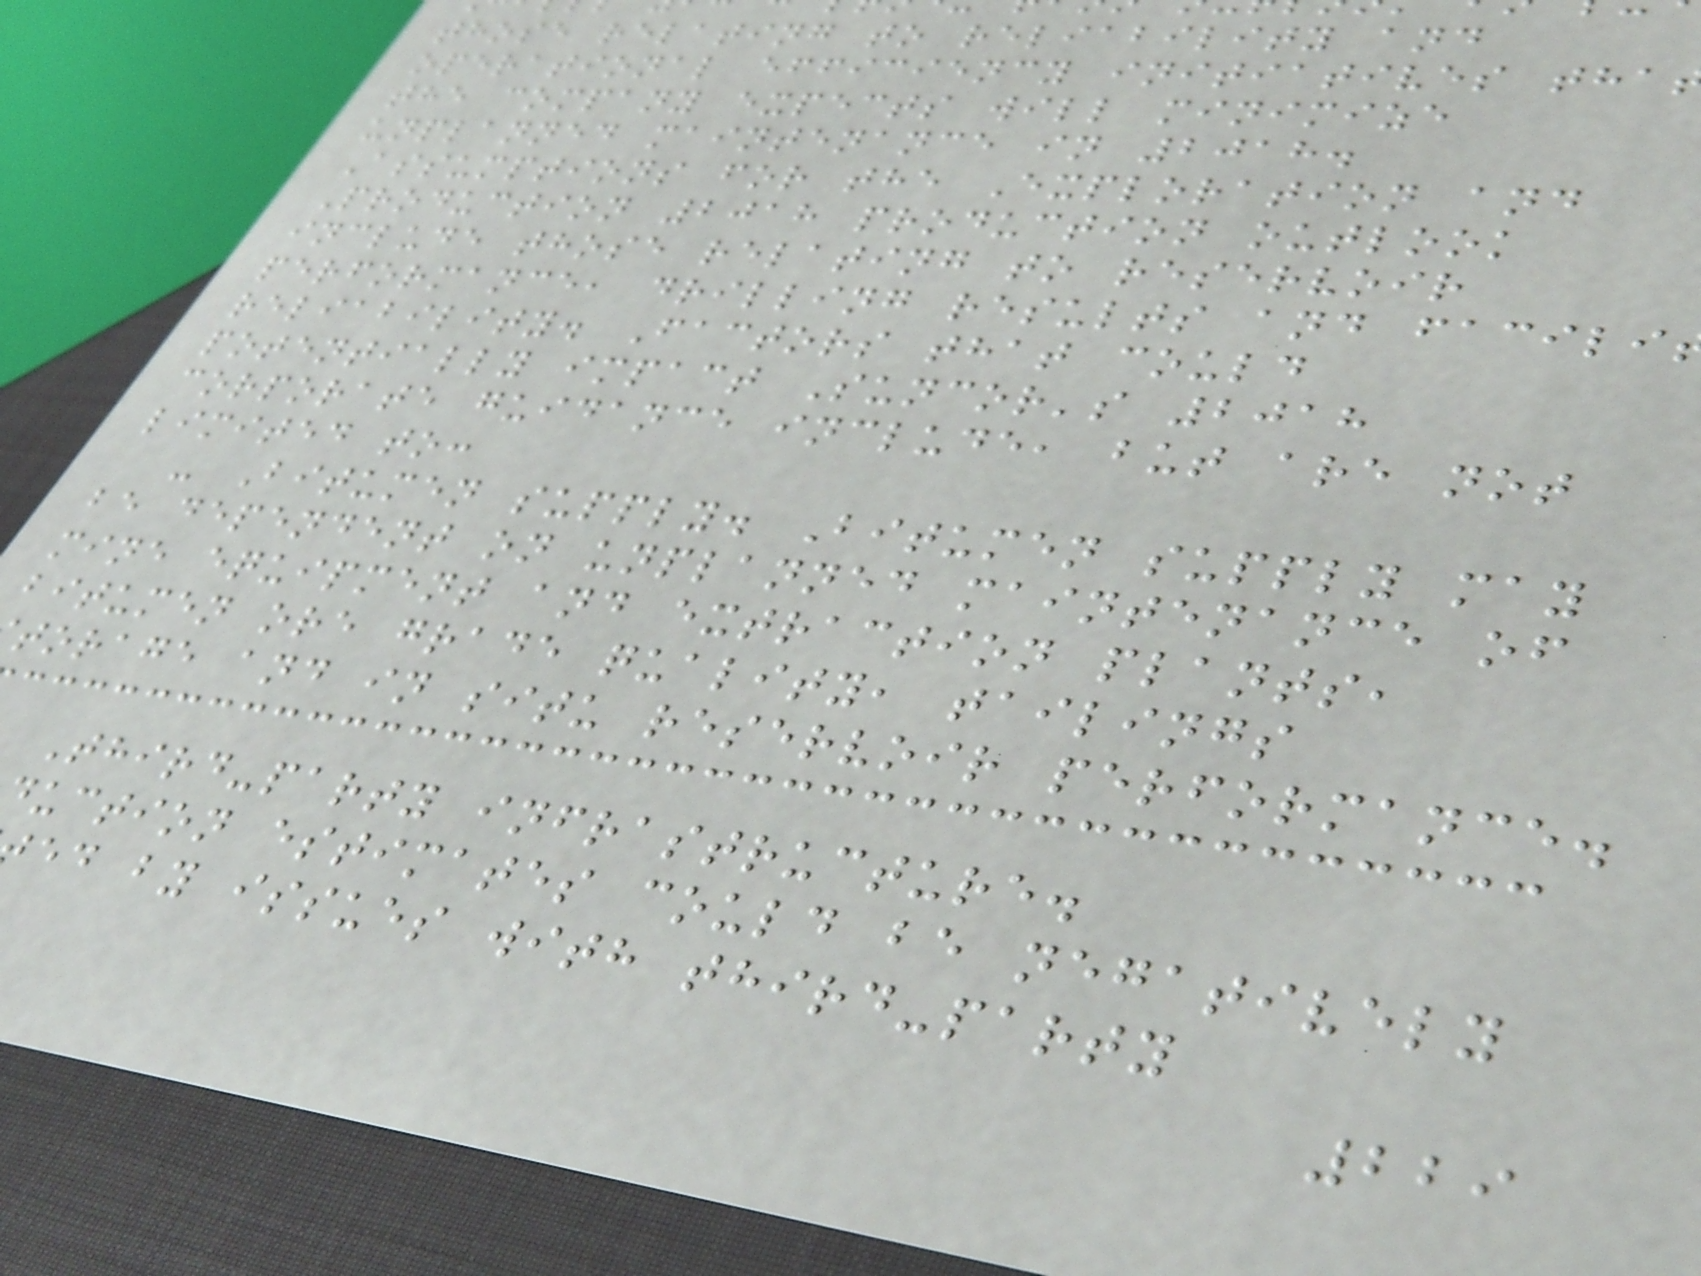those relating to reliability and
operational efficiency initiatives tha
the company expects will minimize
unplanned maintenance in 2018.
Assumptions for the Exploration and
Production 2018 production outlook
include those relating to reservoir
performance, drilling results and facili
reliability. Factors that could
potentially impact Suncor's 2018
corporate guidance include, but are not
limited to:
- Bitumen supply. Bitumen supply may
be dependent on unplanned maintenance of
mine equipment and extraction plants,
bitumen ore grade quality, tailings
torage and in situ reservoir performance.
Third-party infrastructure.
uction estimates could be negatively
ed by issues with third-party
229
